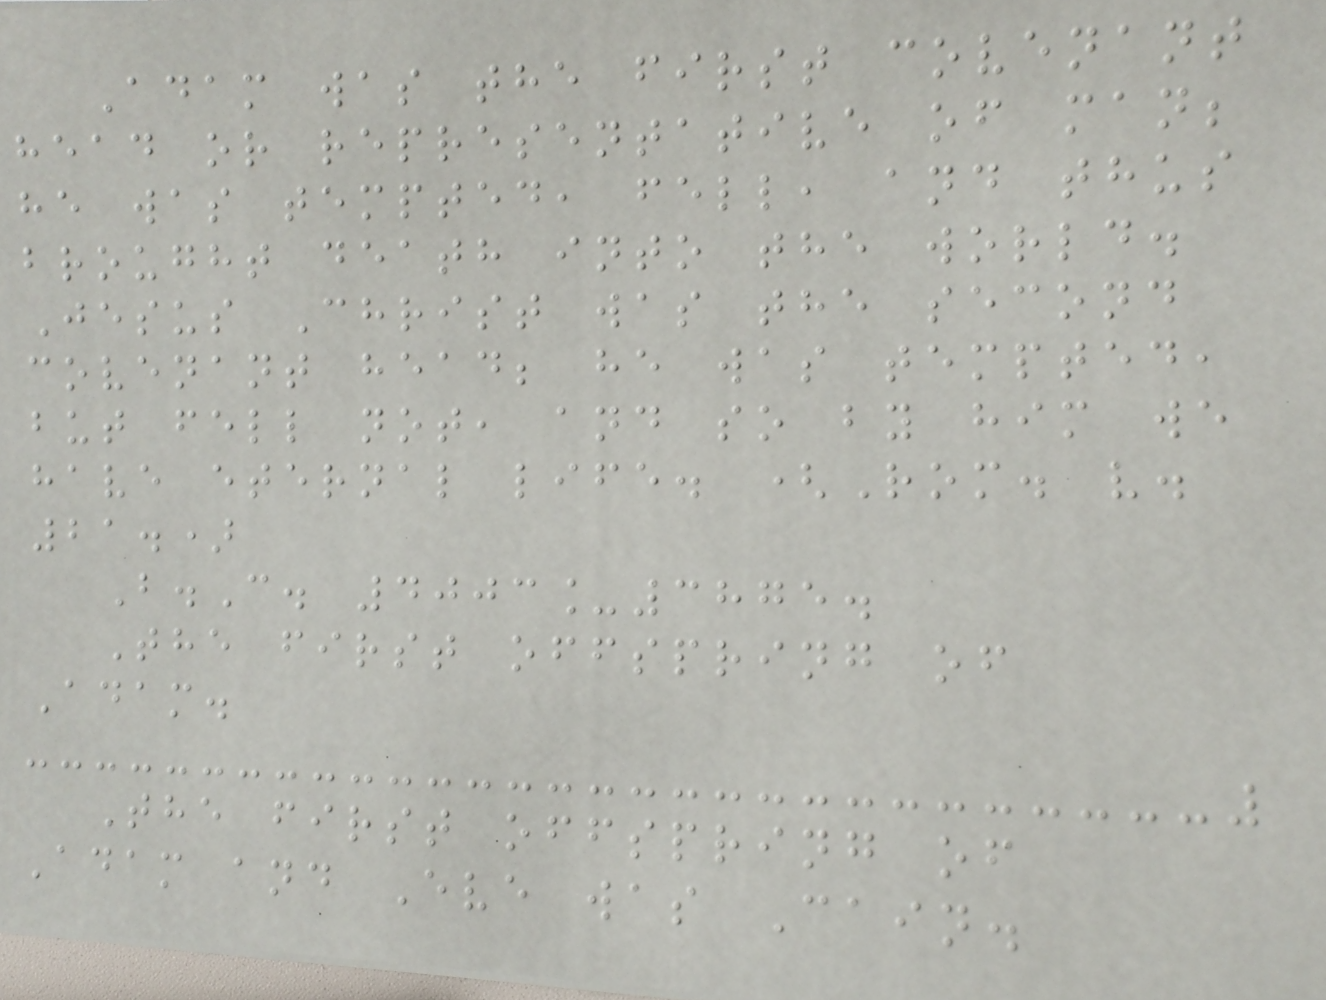Adam was the first covenant
head or representative of man;
he was tempted, fell, and thus
brought death into the world.
Jesus Christ was the second
covenant head; he was tempted,
but fell not, and so by him we
have eternal life. (Rom. v.
21.)
B.C. 4003_3875.
The first offspring of
Adam.
The first offspring of
Adam and Eve was Cain.
